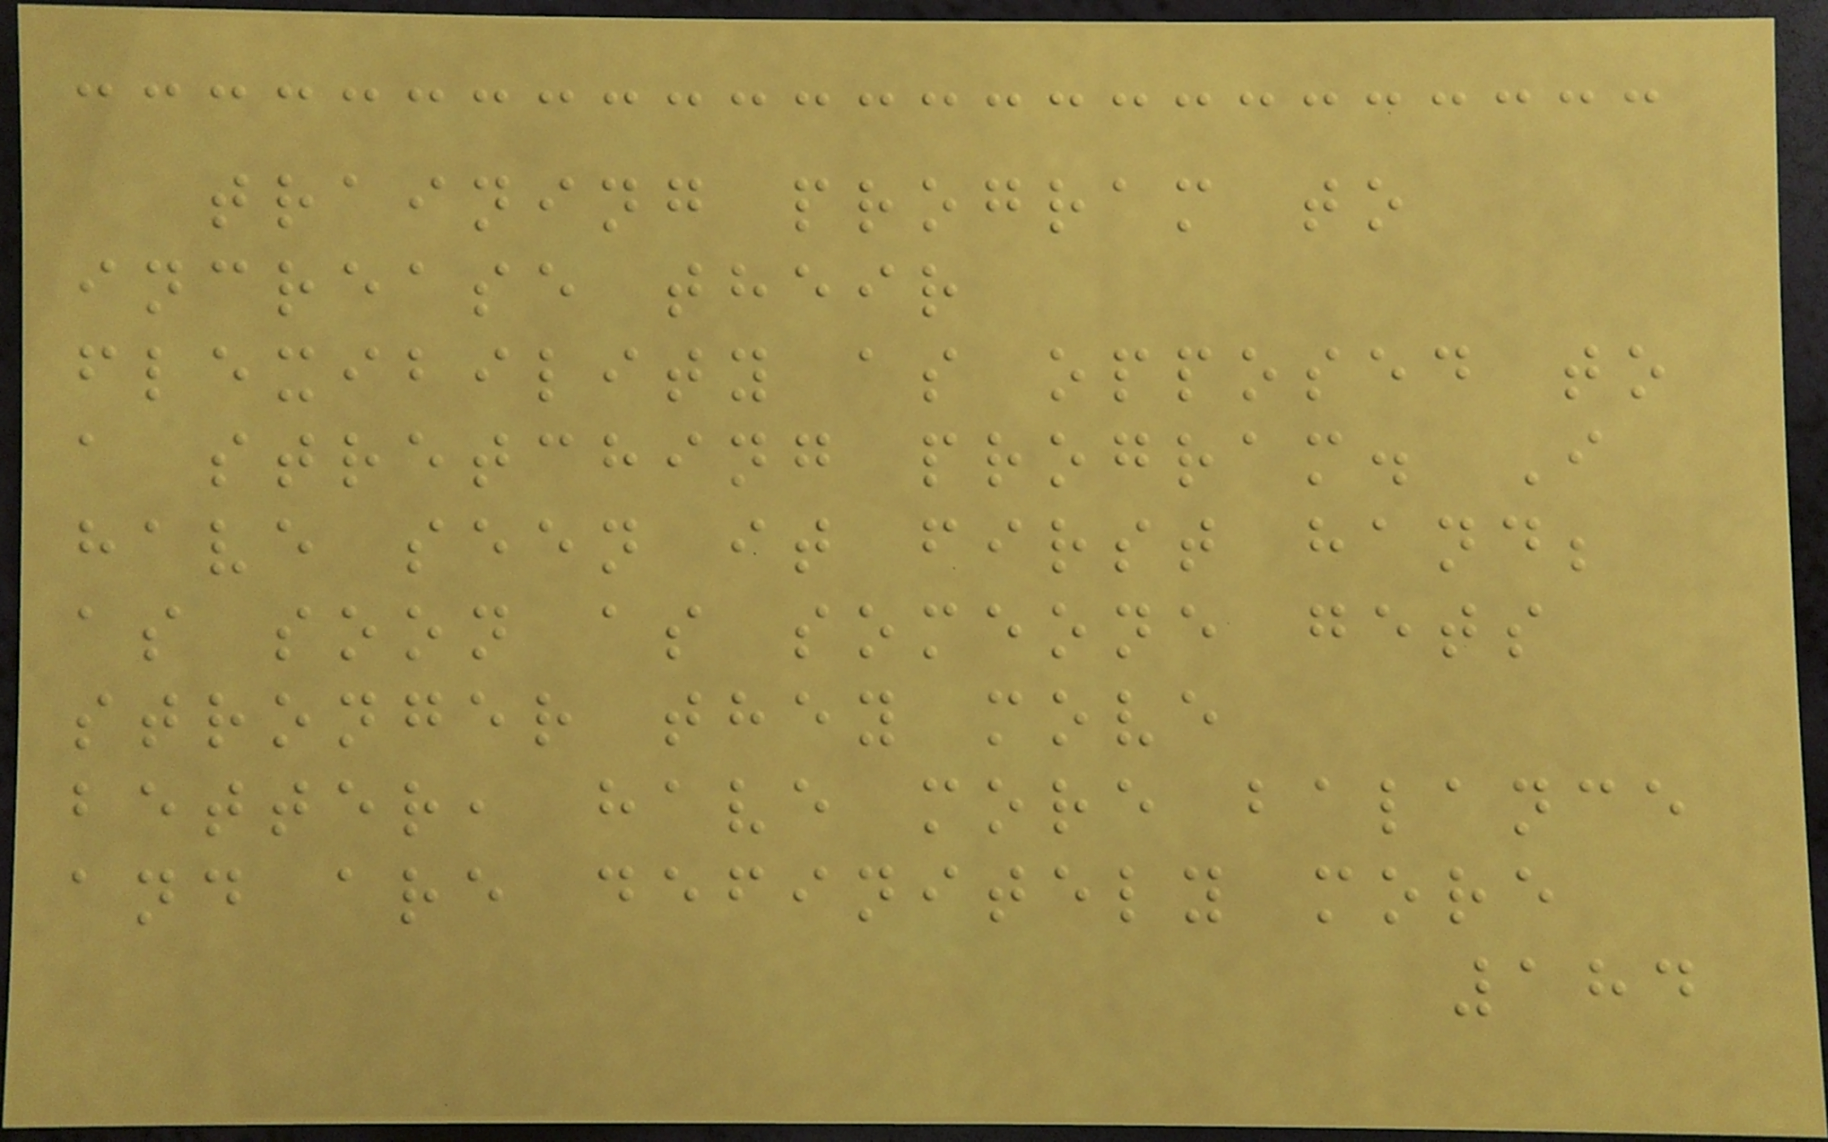training program to
increase their
flexibility as opposed to
a stretching program. I
have seen it first hand;
as soon as someone gets
stronger they move
better, have more balance
and are definitely more
184
